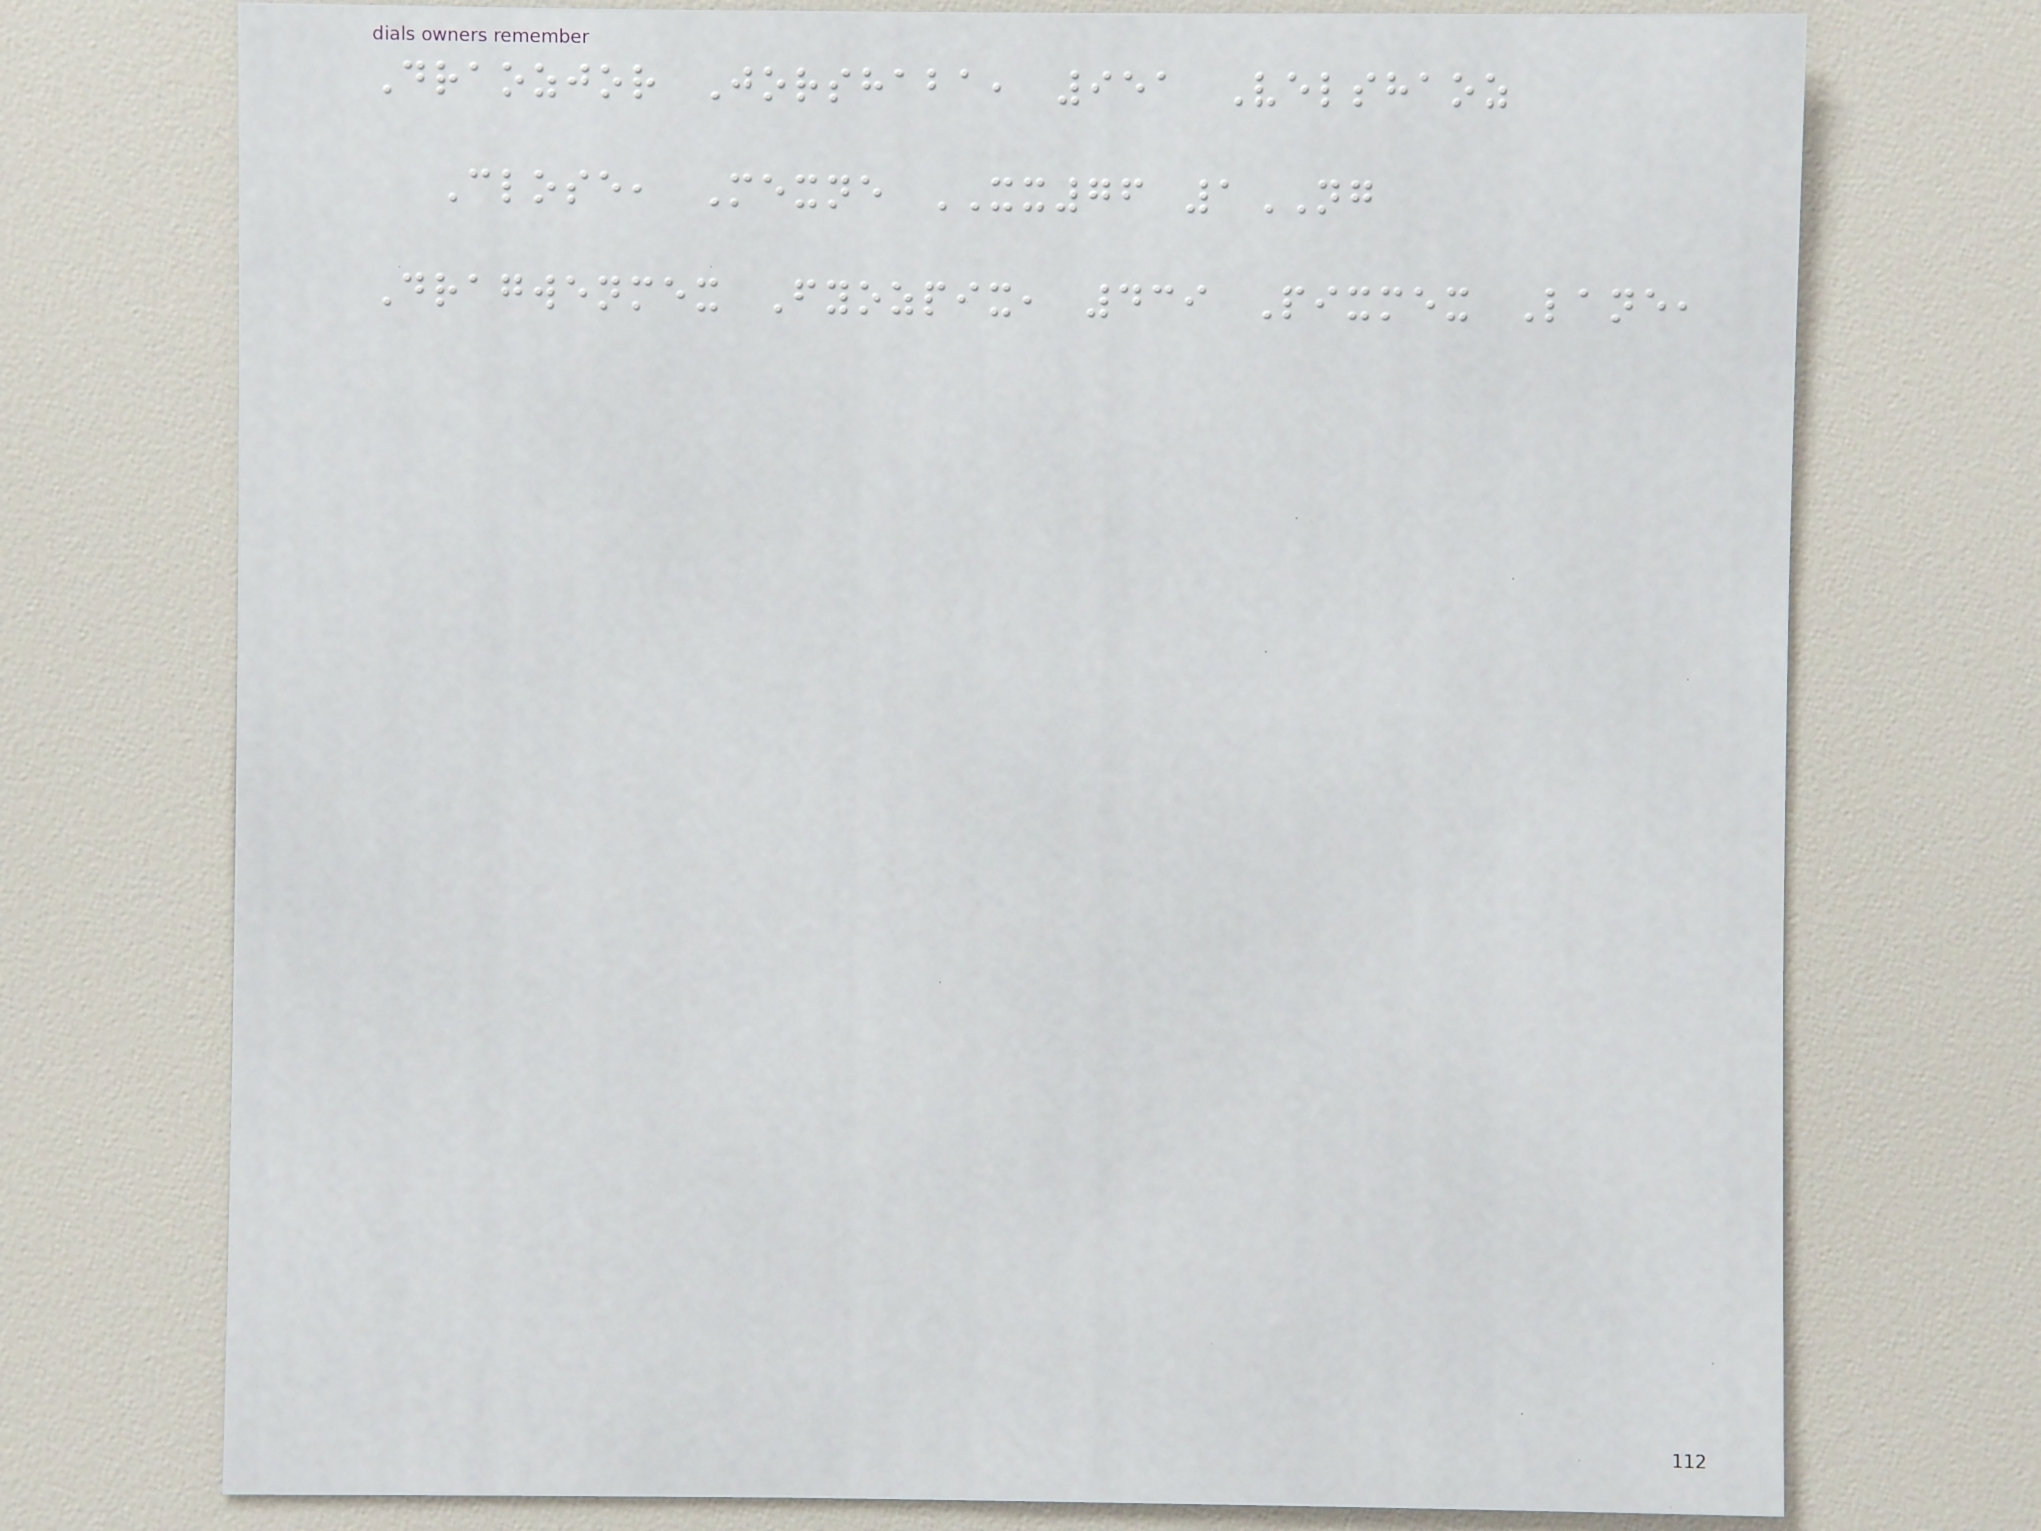Draozjor Jorshaba, 951 Velshaoz
Close, Mexne XX76 1NG
Dragwenmex Fyozpix, 439 Pixmex Lane,
